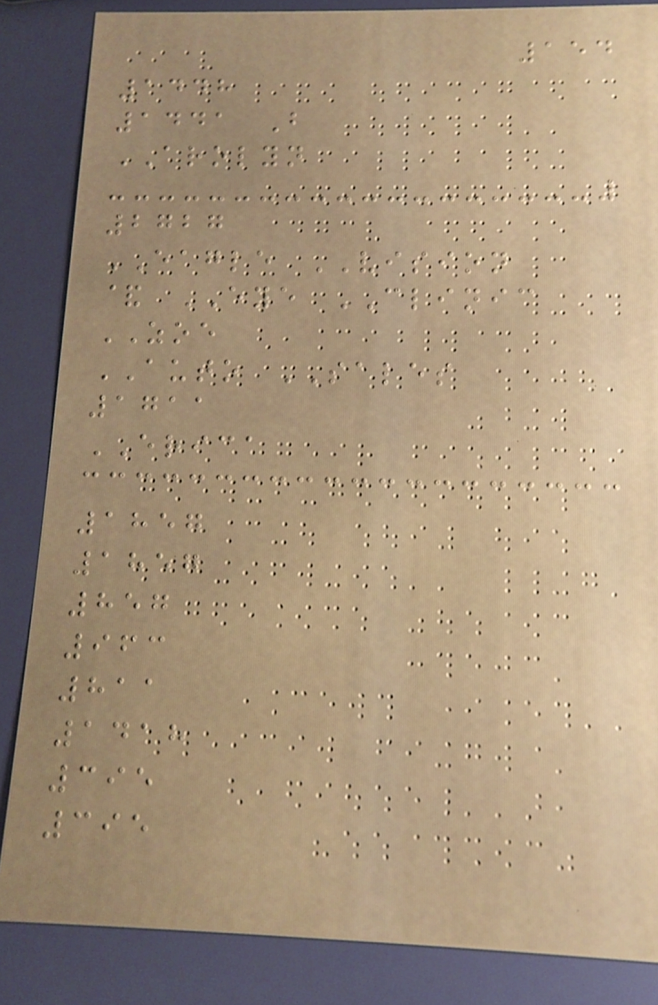154
1448
1441 B
AROLYN
2727
EAGLE VISION
& EYE CLINIC
ZOE
AUTO SALES
1711
ERICA
1857
1857
857
963
811
1418
395
395
